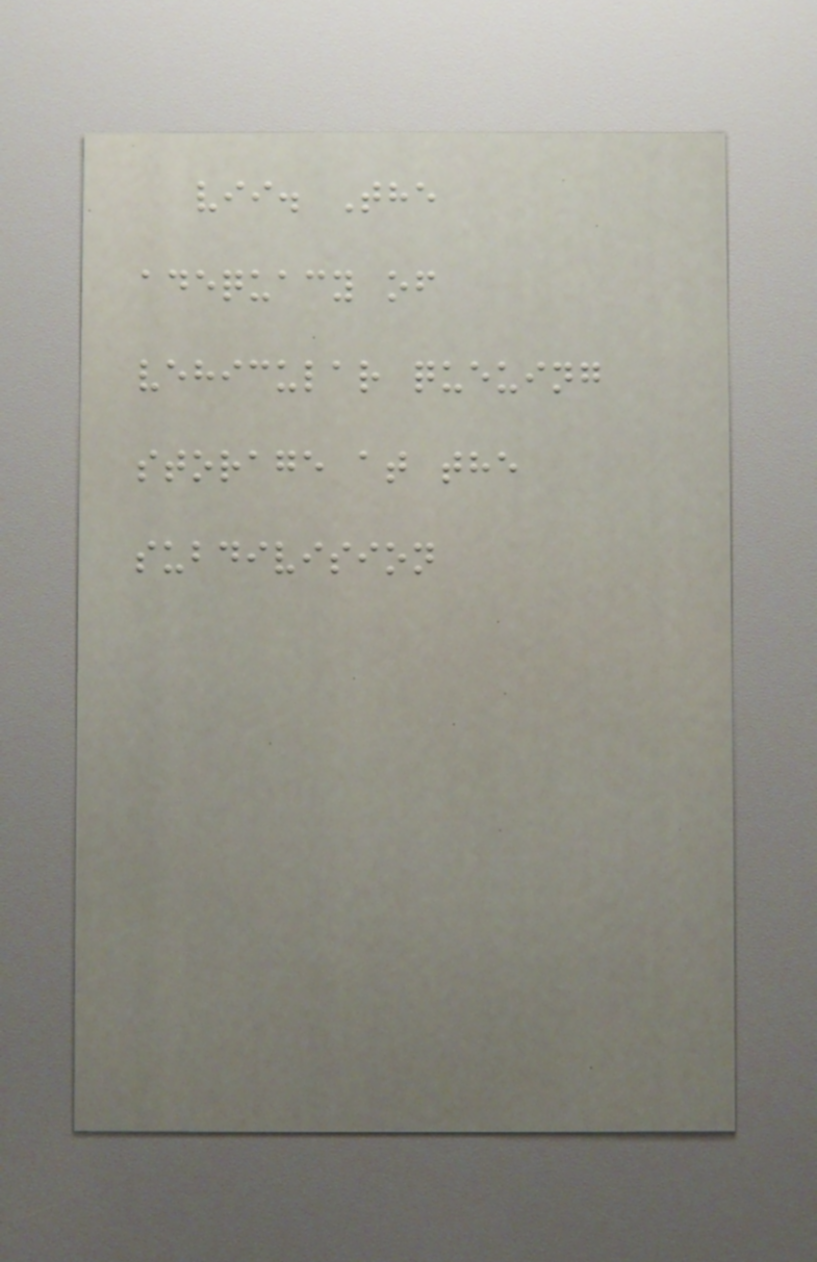vii. The
adequacy of
vehicular queuing
storage at the
subdivision
